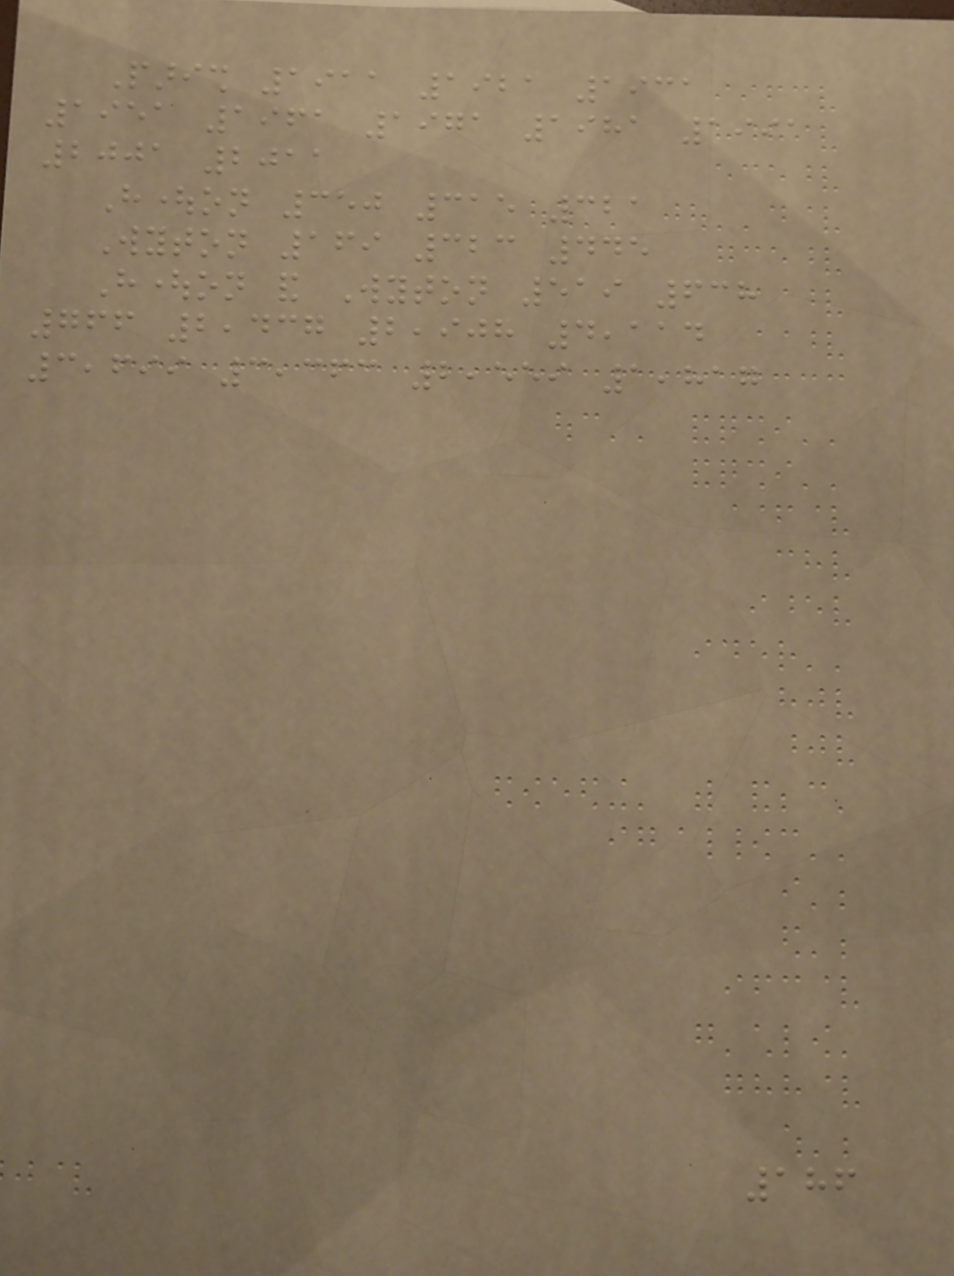Parish 1911 1921 1931
1951 1961 1971 1981 1991
2001 2011
Houghton 350 315 321
Wyton 169 323 445
Houghton and Wyton 519 638
766 2,437 2,908 4,114
3,699 3,363 2,559 1,817
186
